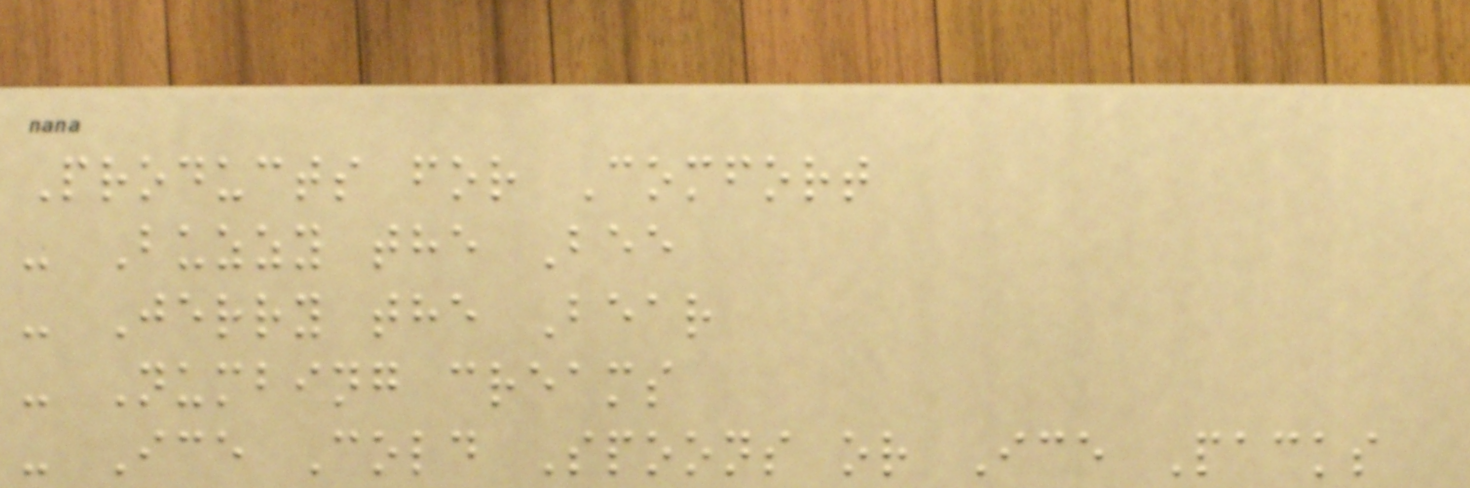Products for Comfort
- Buzzy the Bee
- Jerry the Bear
- Numbing creams
- Ice Cold Spoons or Ice Packs
